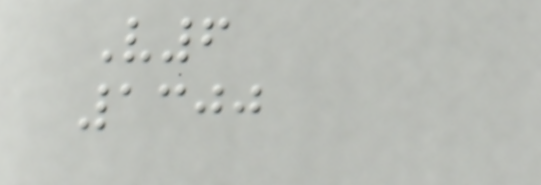V6
1300
